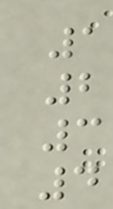1
2
3
4
